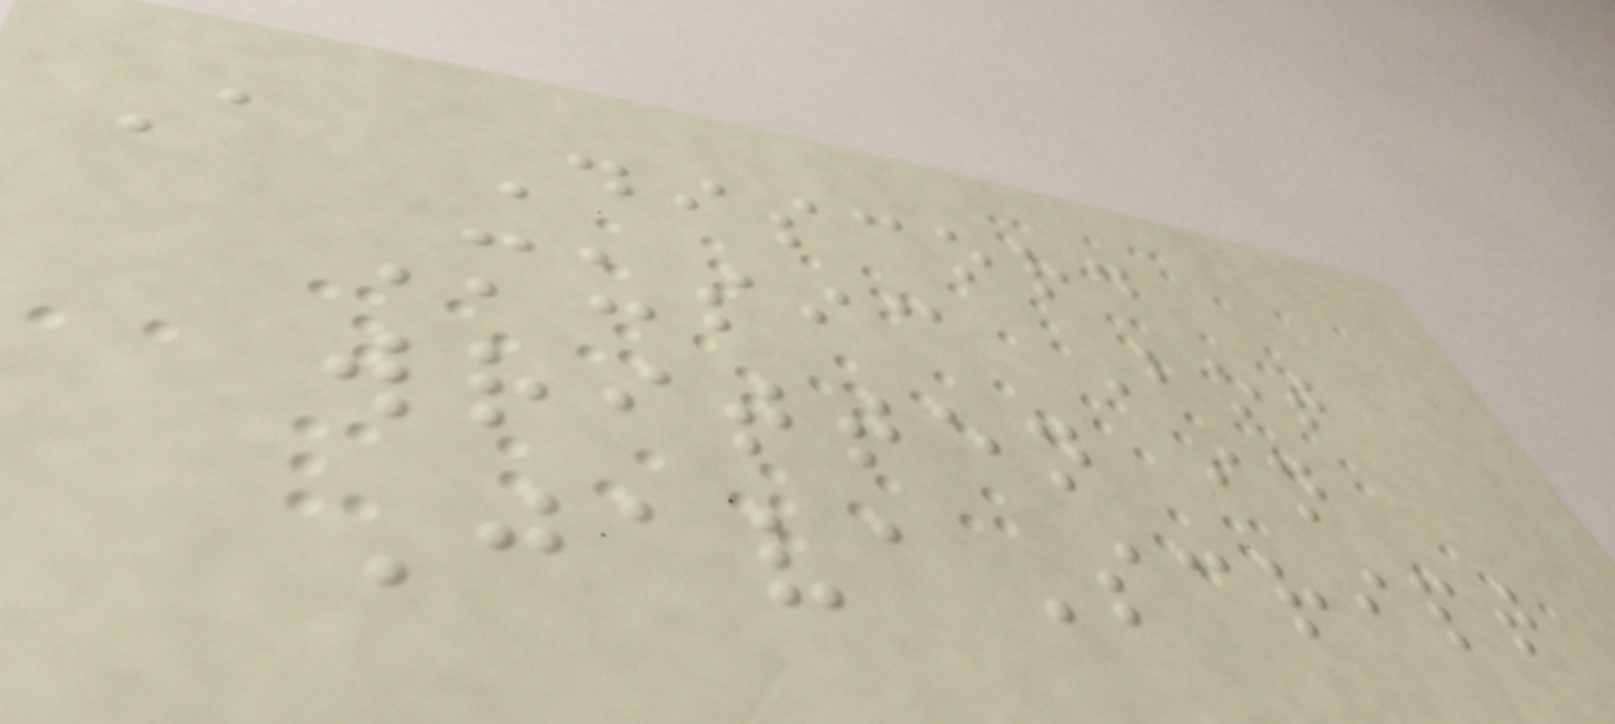A Discord
Music Bot
written in
JavaScript
